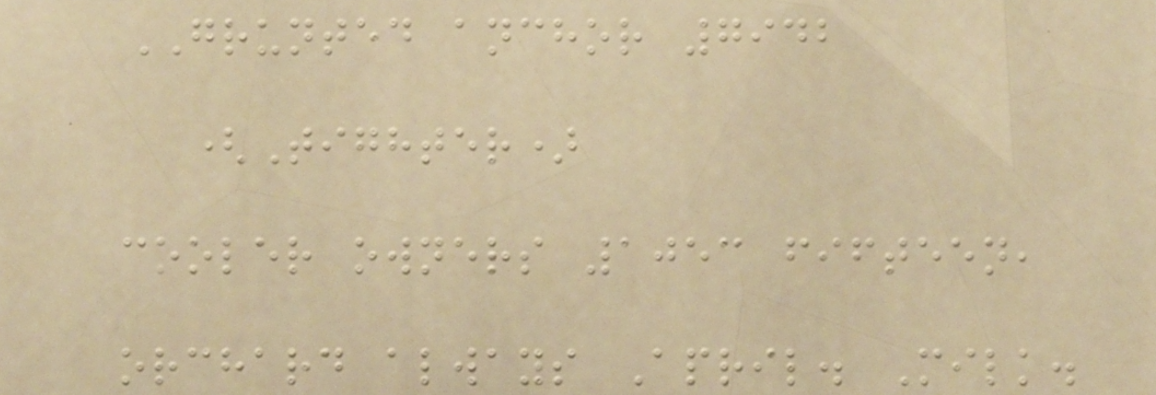GRUNTED anchor 7942
(Tighter)
cooler owners 1053 fifteen,
orchard always April. Milk.
